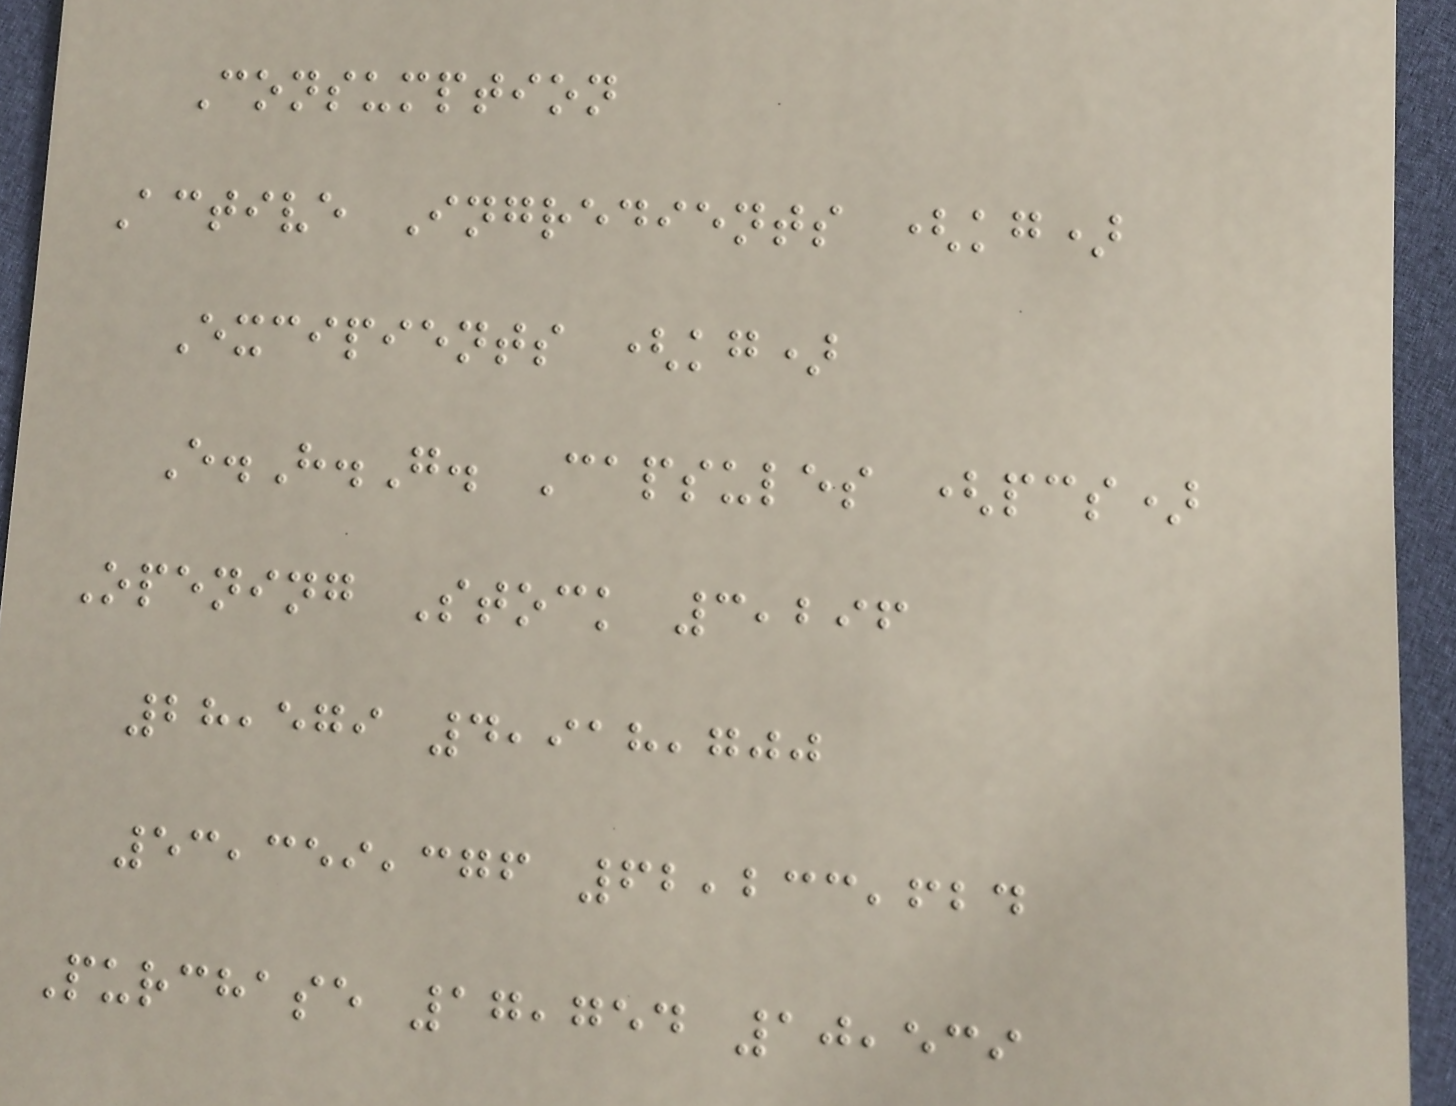Consumption
Active Ingredients (kg)
Excipients (kg)
E.H.G. Capsules (pcs)
Opening Stock 3,296
28,579 4,918,700
53,359,376 62,233,624
Purchase 17,754 10,539
